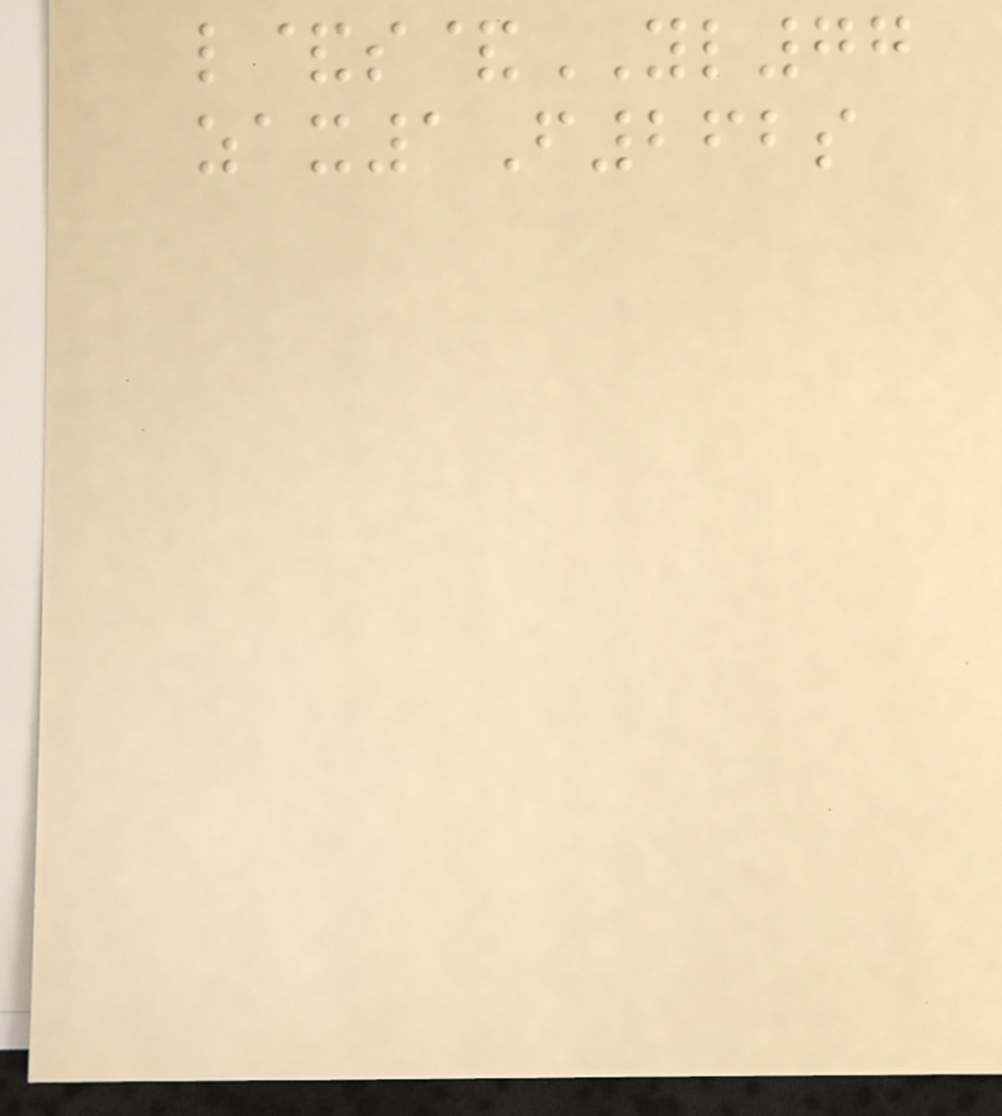l&s&YL77
zax1F262s
